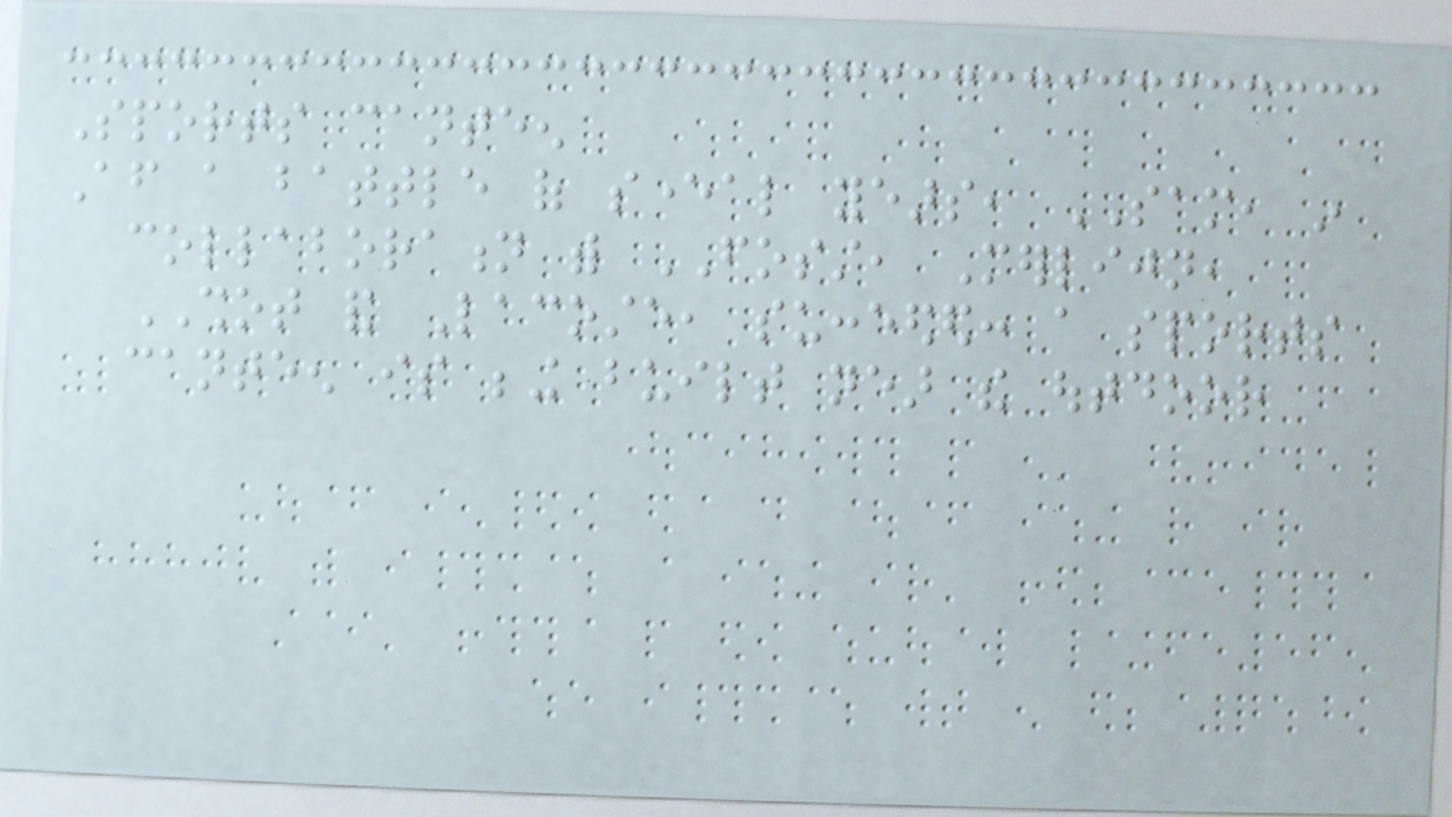Sports canteen
After a battle of several years, SAM, in
collaboration with FOSST, Merlijn,
SHOT and Lacoste, succeeded: a sports
canteen is being built near the outdoor
